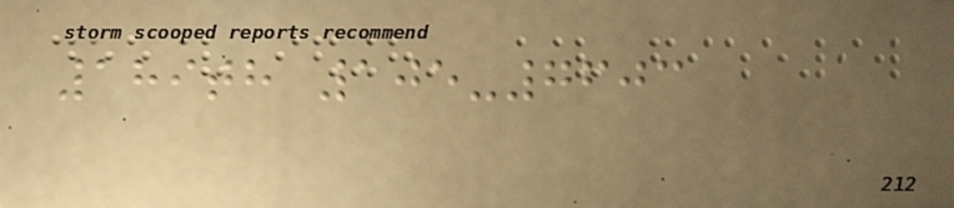189th 105-7603
